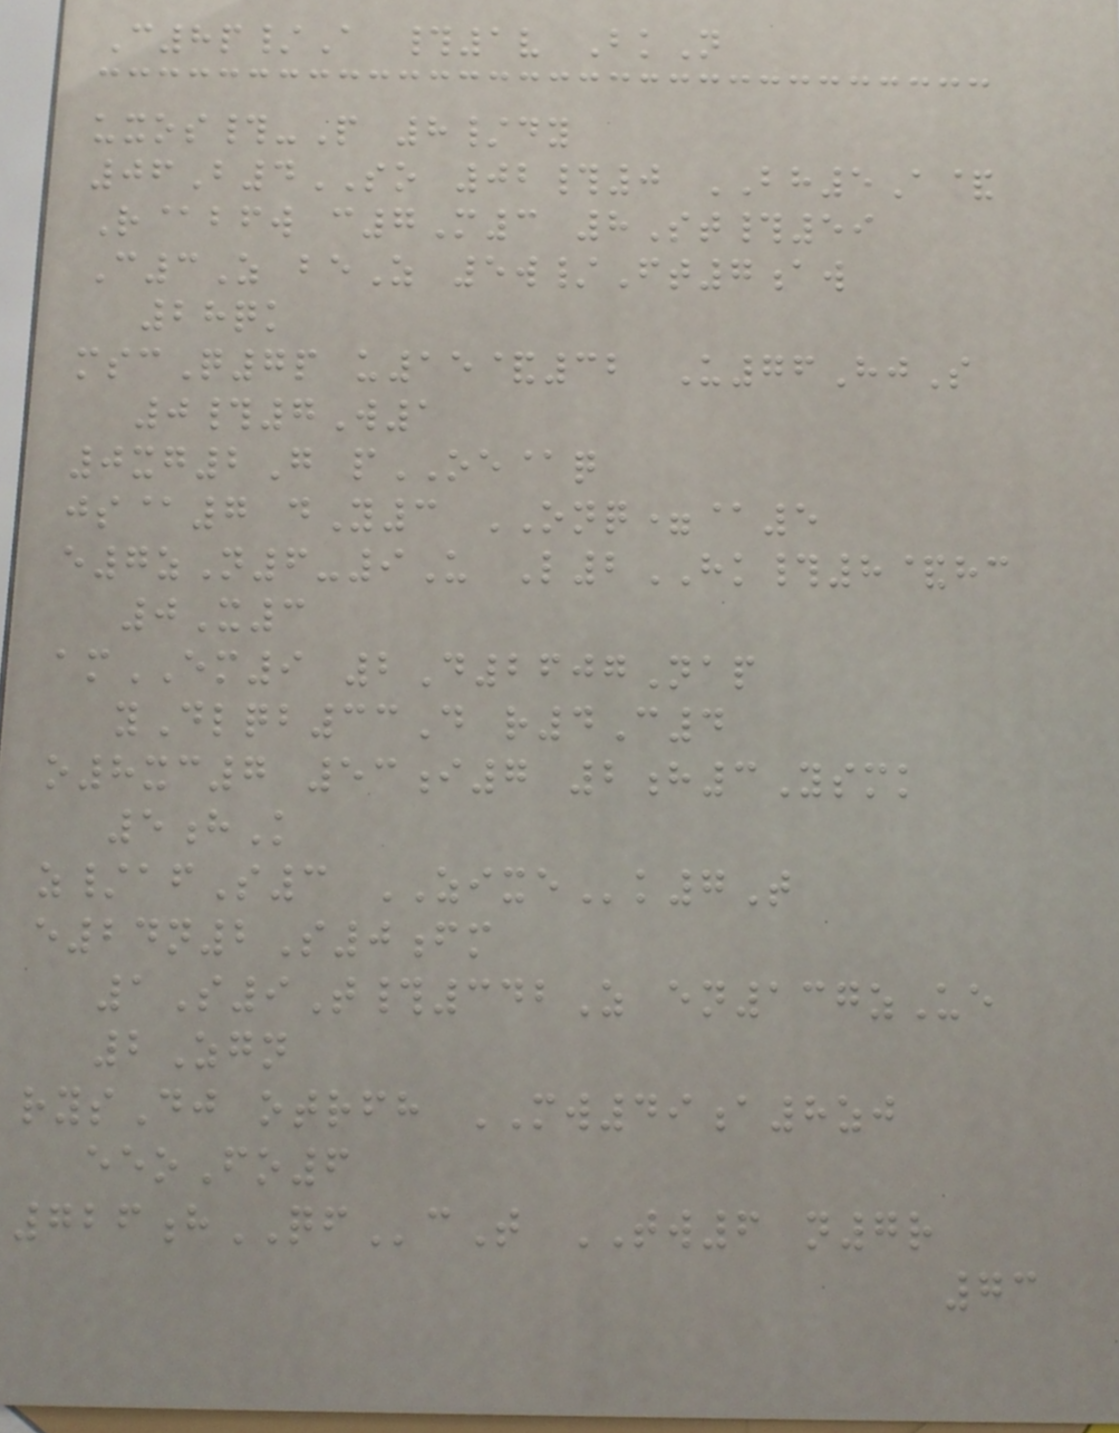C8p/A #1v BkN
uxos#-P 8/dy
06B4SO 02#0 BH5A&
R@bfw c7M3 8St#59
C3Z beZ 5w/Ft7aw
28qk
mscQ7p u15&32 U76HjS
0#7W1
0xg2G pOE@q
js@7 dY3 ONQ=@5
e7zN6-9U L2HK#8&hc
0X3
amEM9 2D2607Nap
yDlqb33D r4C4
o8xc7 53i7 2h3Ysmk
5hK
z/afS3 ZIXEk7T
e24n2S0fm
1S9T#342Z en137zUe
2Zgn
rysDj otrfh MW49a8zj
eeoFo6
726hQFcT TW6 n7r
73
